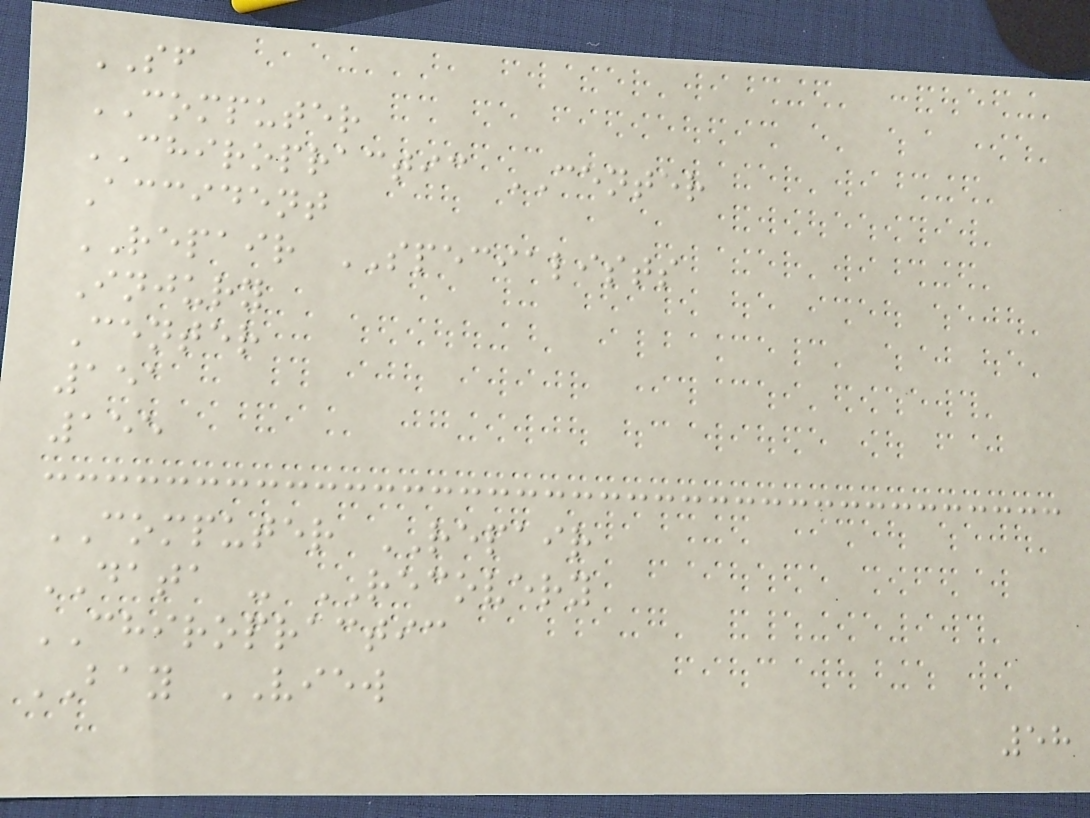SF
COMPUTER
CHIROPRACTIC CENTER
Accident
REPAIR SPECIALISTS
Injury
Center
151
155
COMPUTER REPAIR
DATA - RECOVERY
CHIROPRACTIC
BAY VIEW
58
